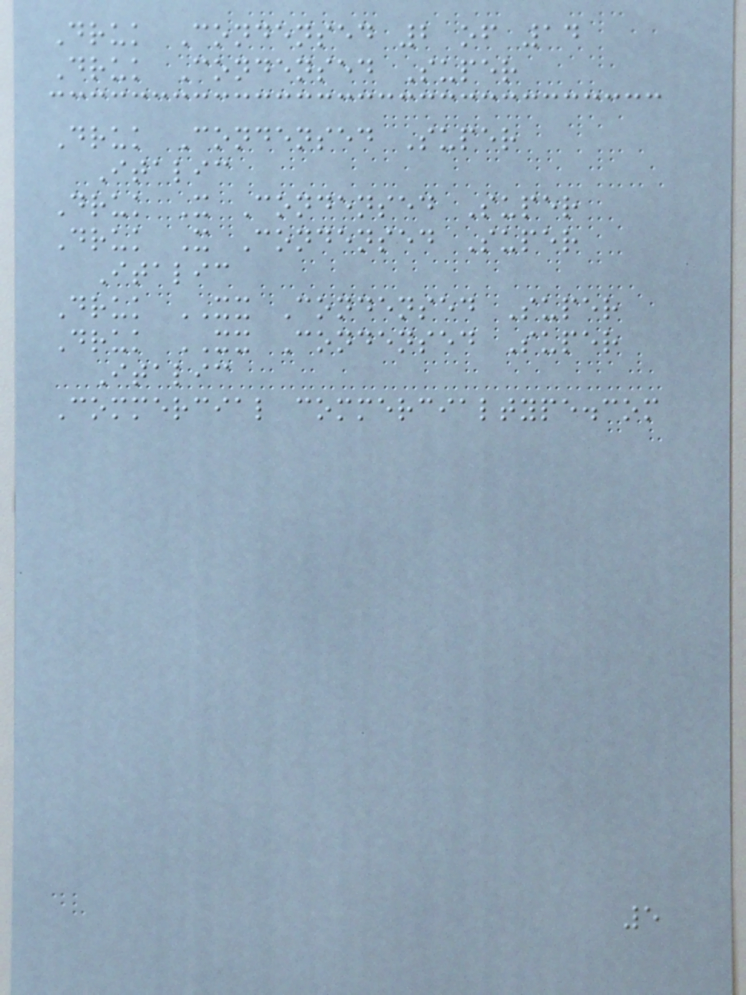Druk Condensed 2 of 14
Druk Condensed Super
Druk Condensed Super
Italic
Druk X Condensed Super
Druk X Condensed Super
Italic
Druk XX Condensed Super
Druk XX Condensed Super
Italic
Commercial commercialtype.com
5
